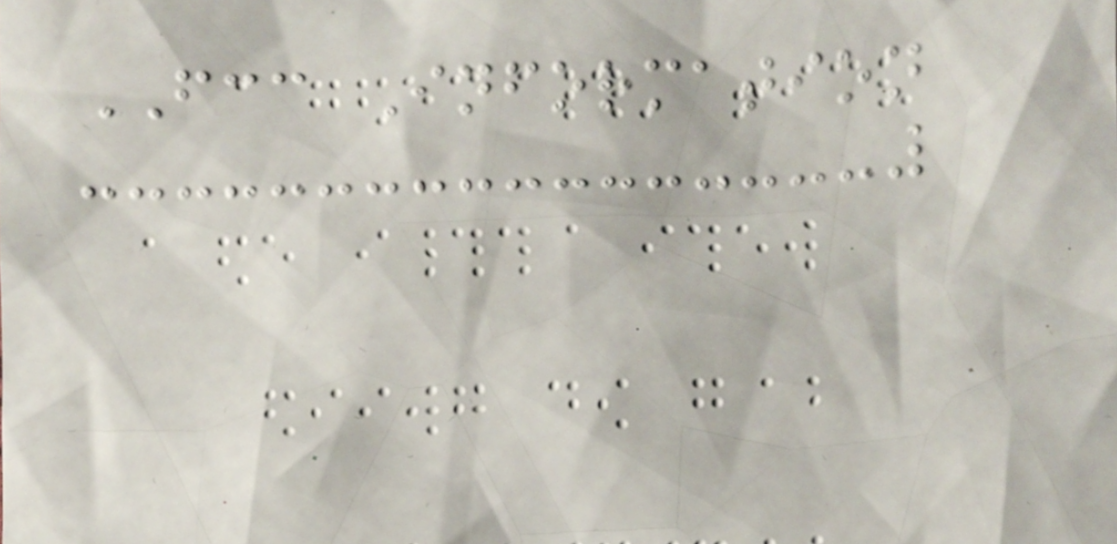FCC Information
